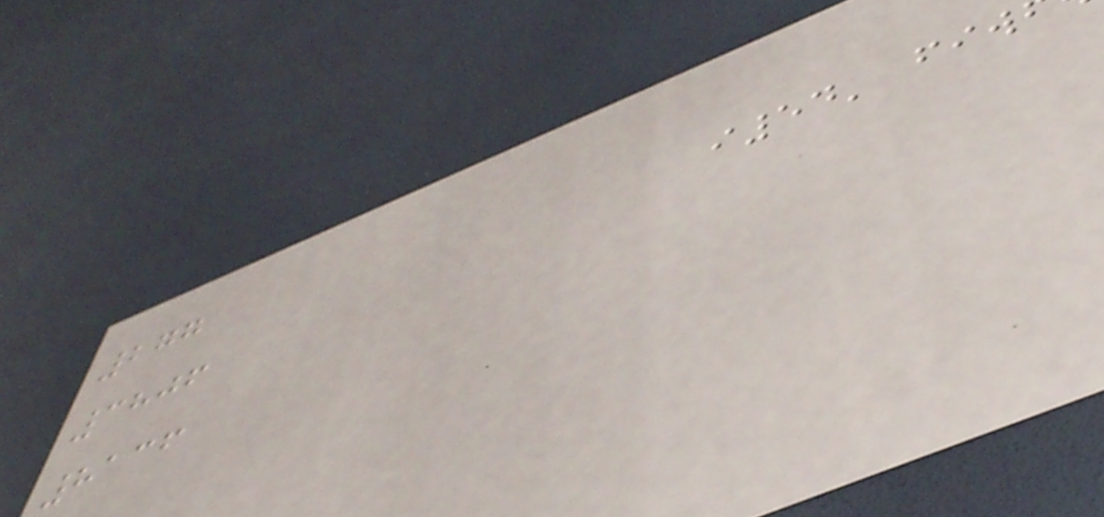277
3806
8136
